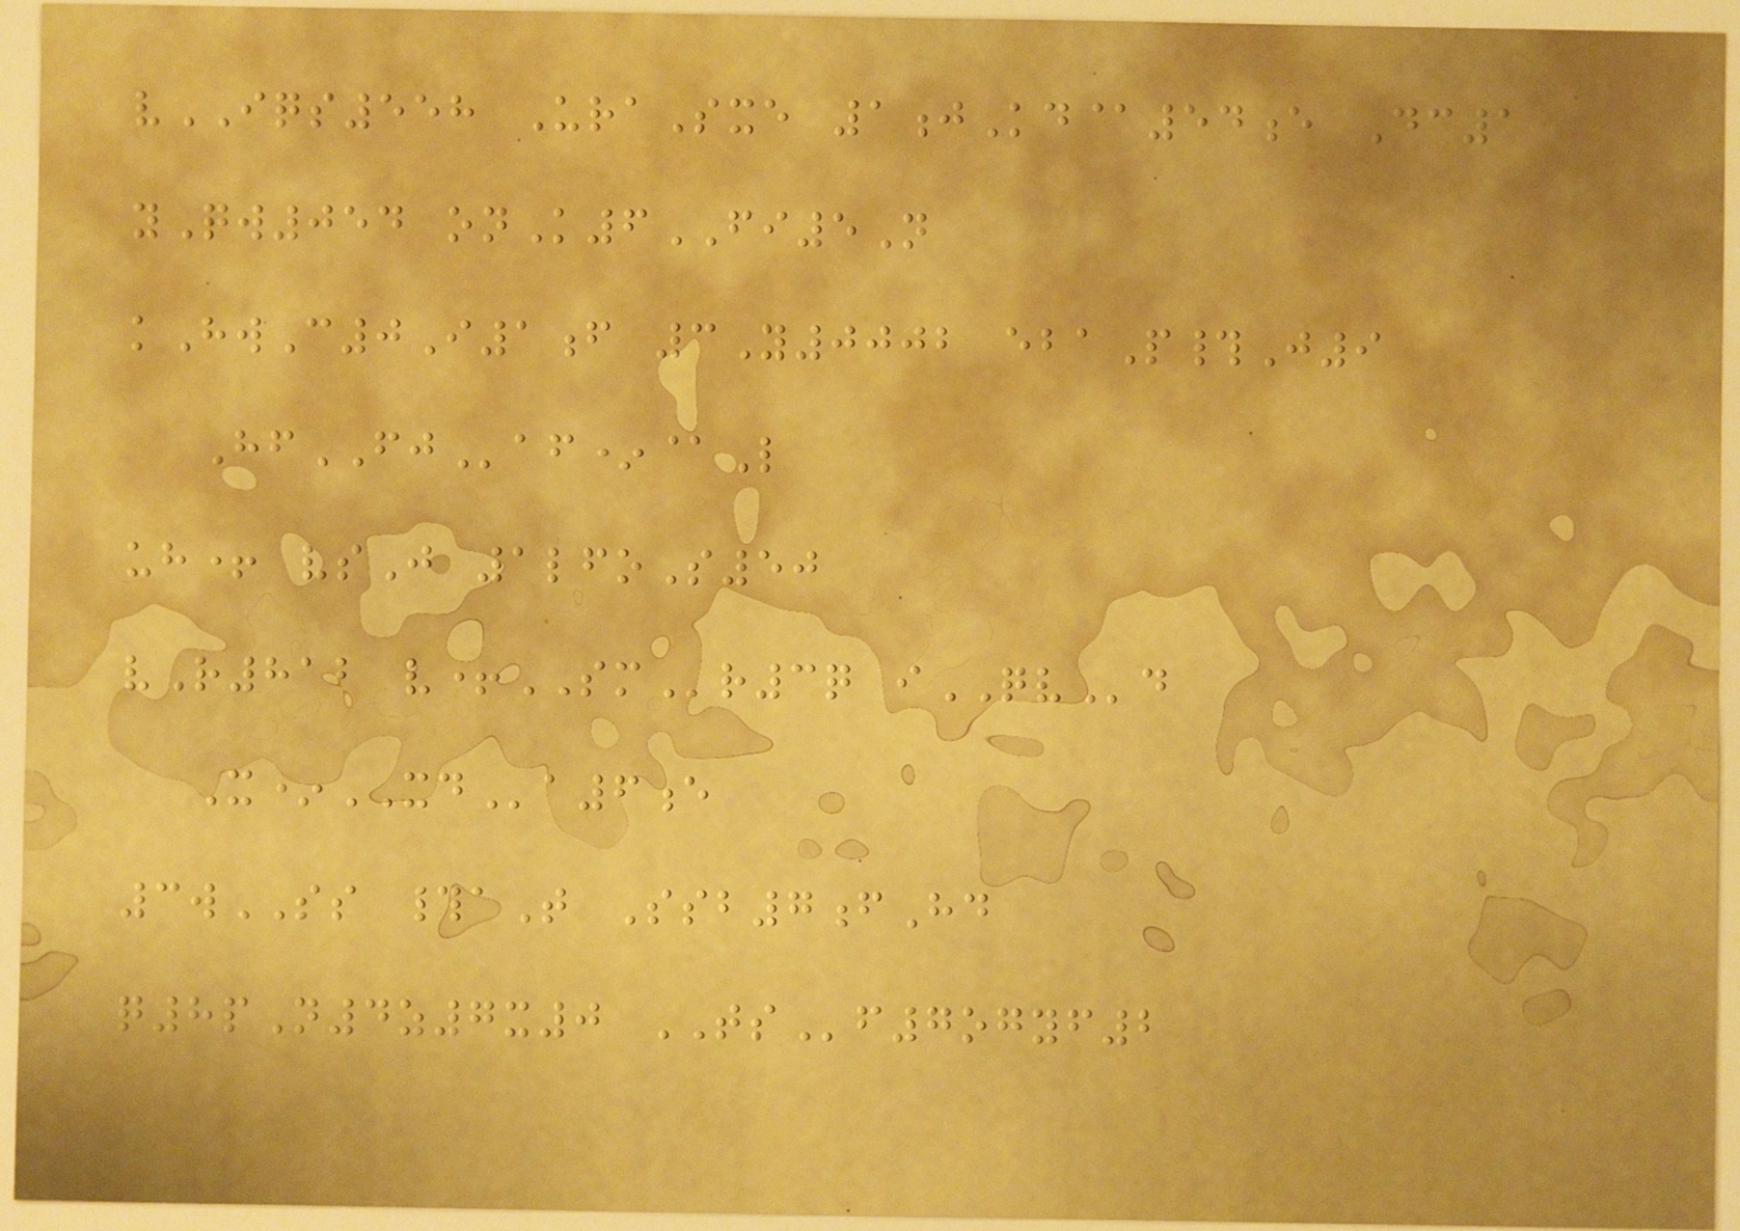vIQS558 UraSxe 1jKd@54e Dc1
yQw054 onK6FI5N
kHwC0I1f 3Y0002 ebaP#J9
HfFJaf*@L
uh+ vsJ 1lfoS50
vR812 v+SMr3q iQVd
X*XDa6e
3wSS #aT Ssb7fHd
q8pN4z7x0 TSf7ogyf2
